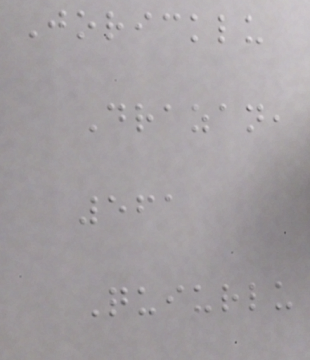Joricklu
Drazan,
561
Quiurlu
